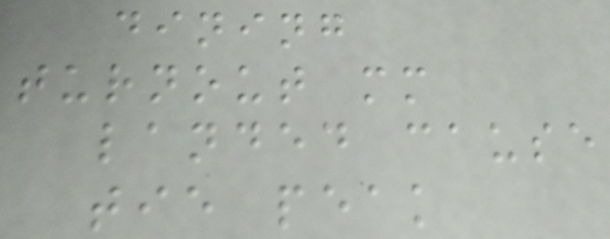dining
turnout mm
landed cause
tie peak
